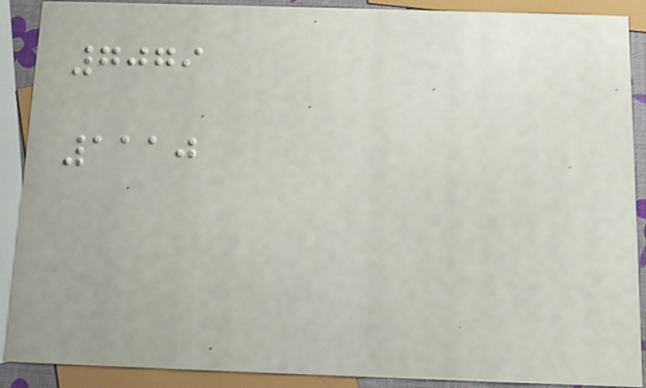7079
1110
